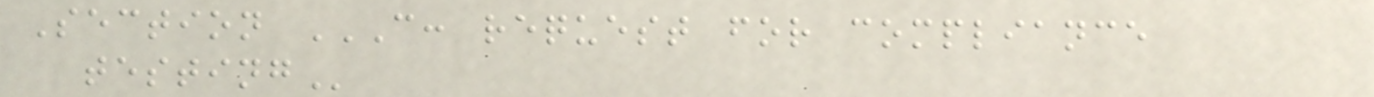Section C: REQUEST FOR COMPLIANCE
TESTING
